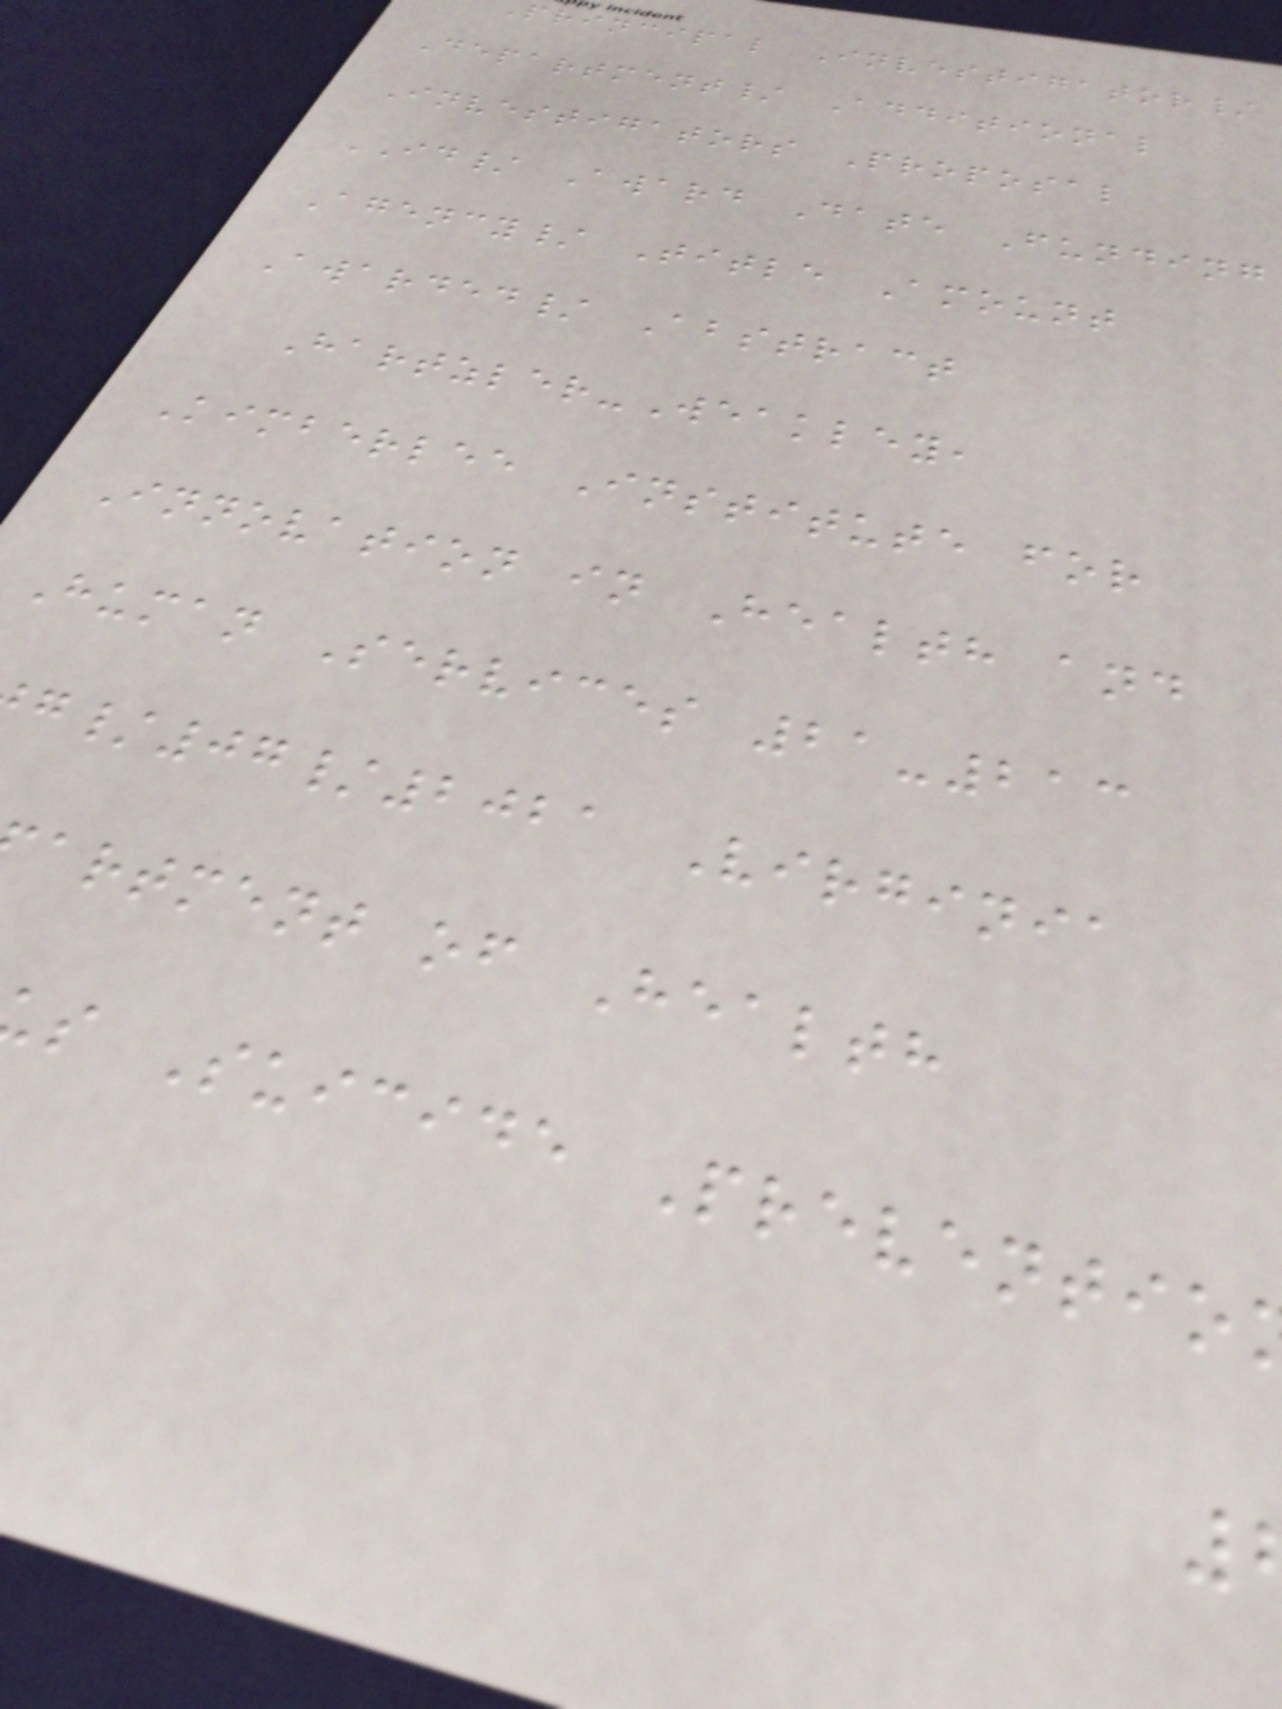principal Investigator/
Department/ Additional
Investigators Proposal
ID/ Award Date Funding
Agency/ Title Amount
Awarded/ Abstract
Hartzler-Weakley,
Kimberlee Institute for
Innovation in Health and
Human Services 21-213
/07/2021 Virginia
artment of Health
s Suicide Preventio
